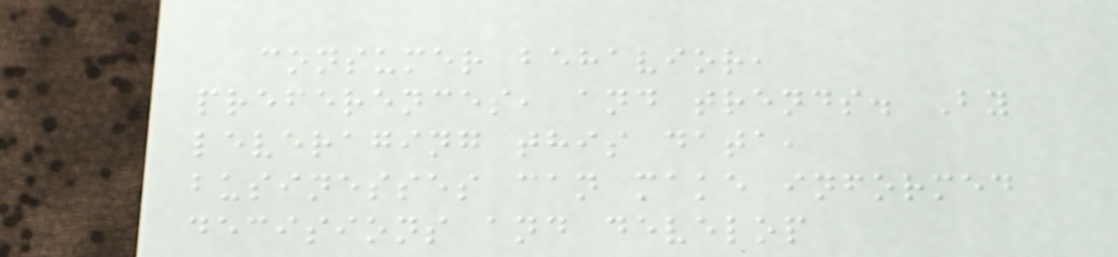consumer behavior,
preferences, and trends. By
leveraging this data,
businesses can make informed
decisions and develop
